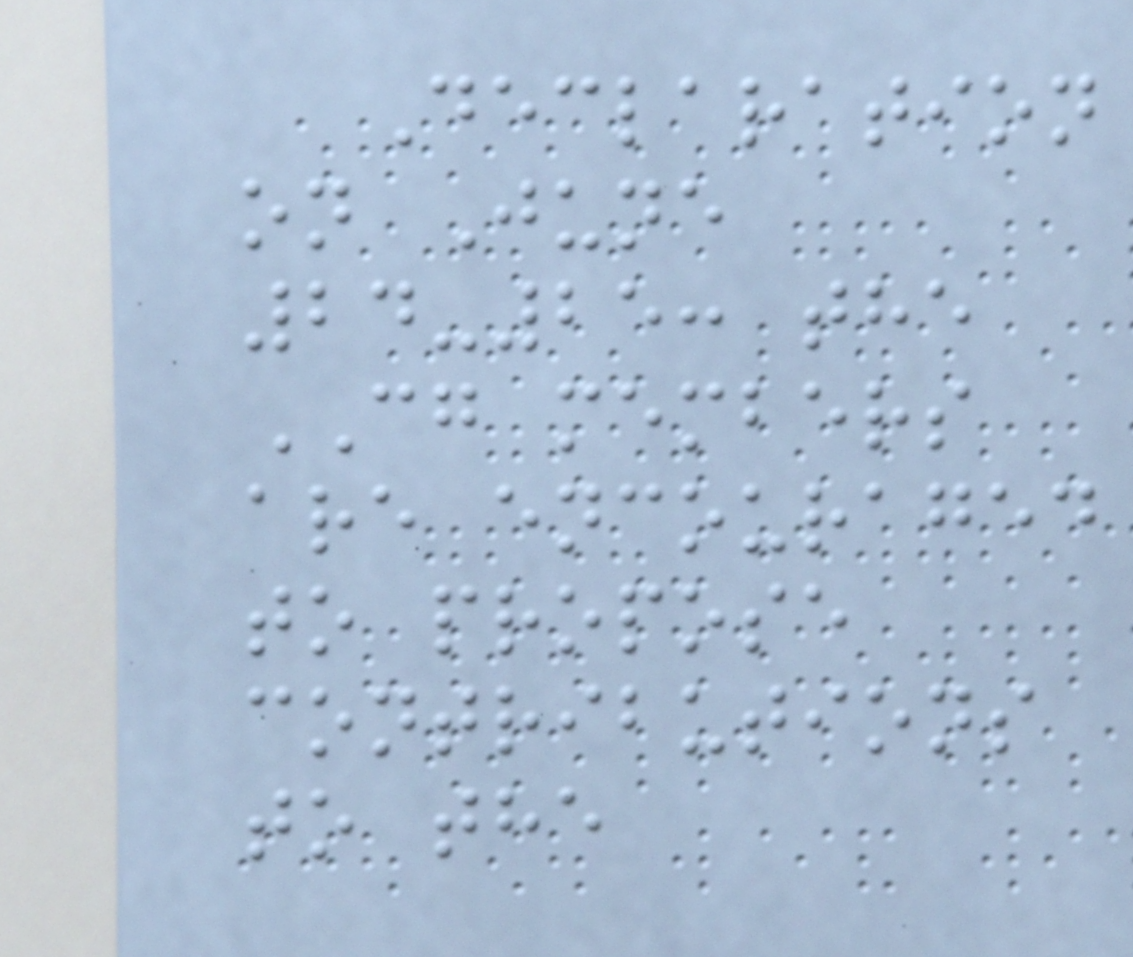Declaration
on June
24-25: the
CG members
are encouraged
to propose
contributions
to the
